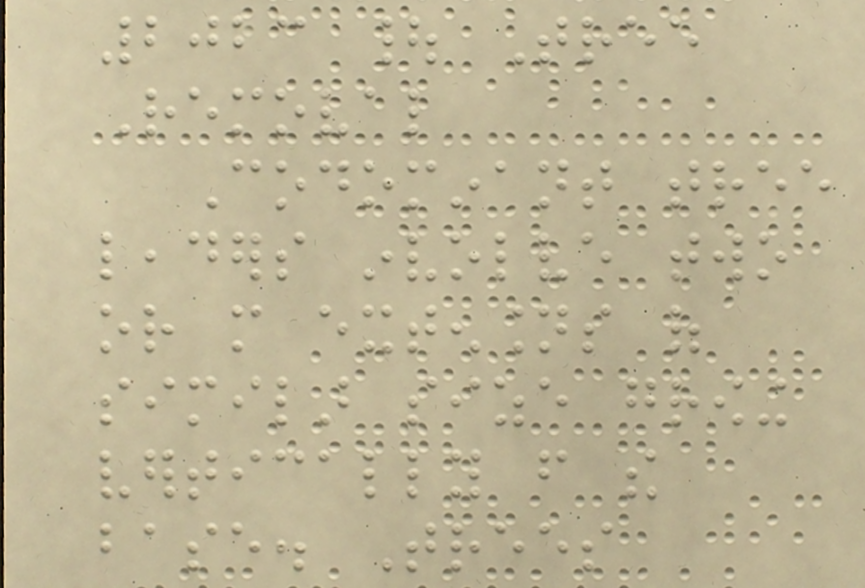2023 | Tree
Removal
Codominant tree
leaders involve two
or more extensions of
similar size growing
vertically from the
base. Trees
